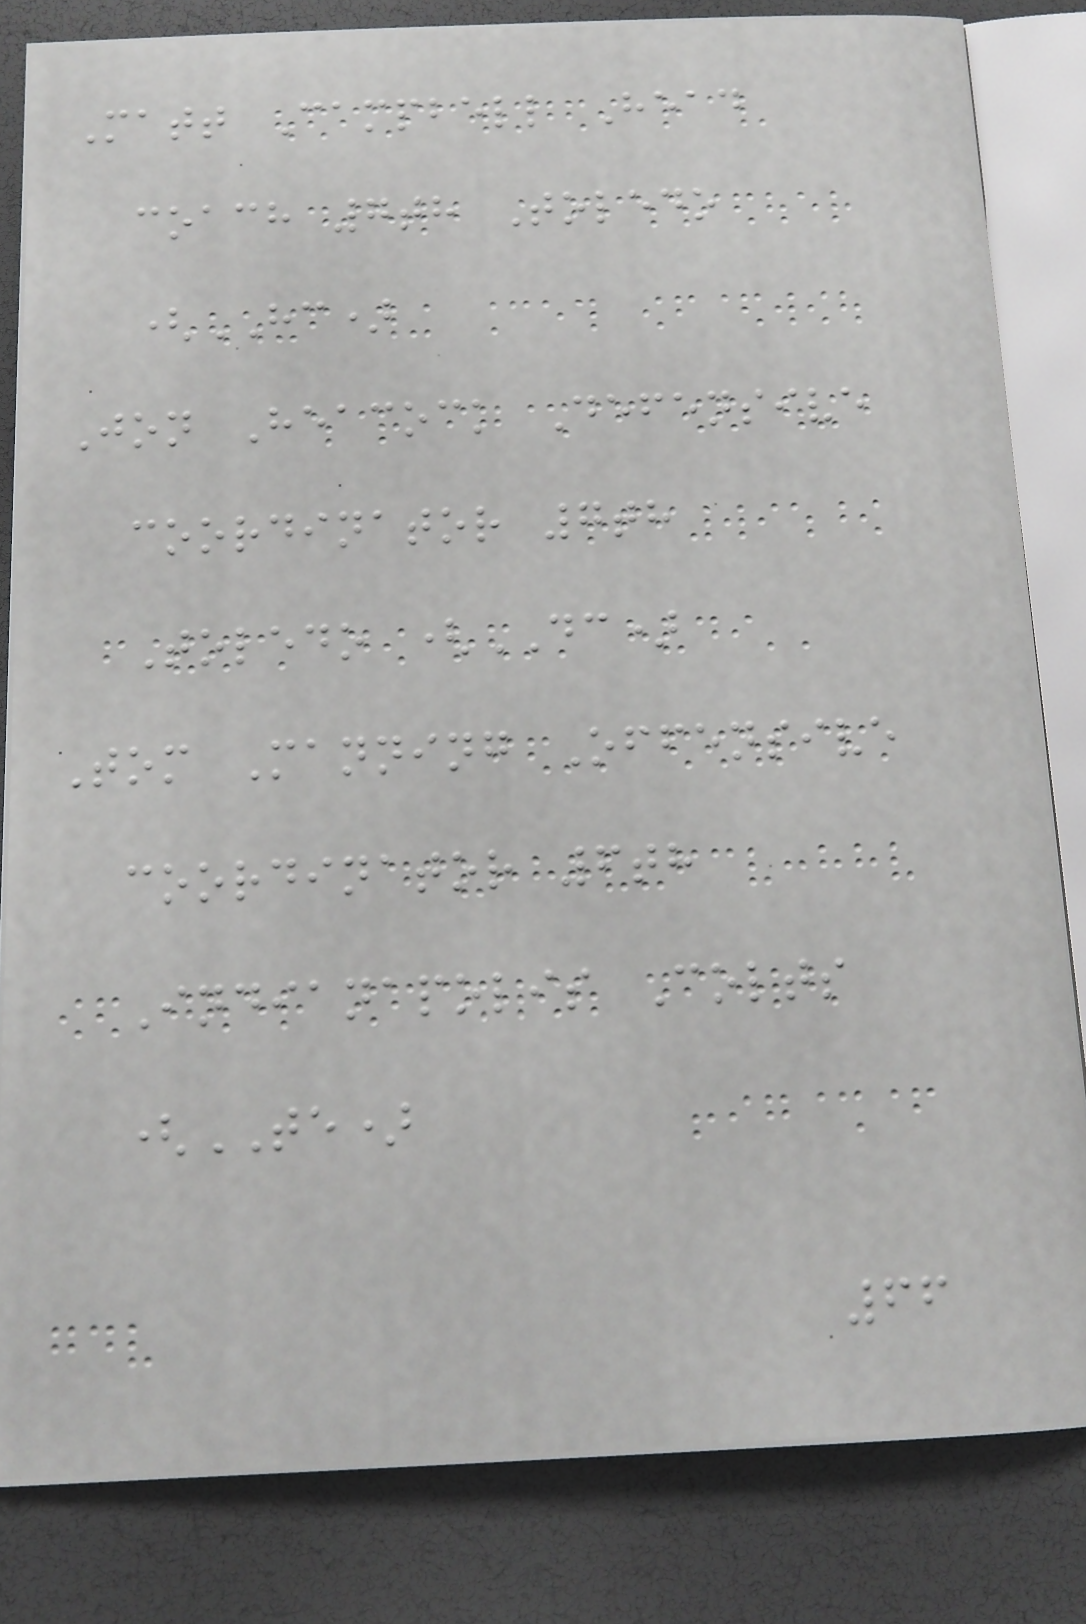Matt Campbell Head
coach 7th Toledo
(HC)
Jon Heacock Defensive
coordinator 7th
Toledo (DC)
Tom Manning Offensive
coordinator 6th
Indianapolis Colts
(TE)
66
